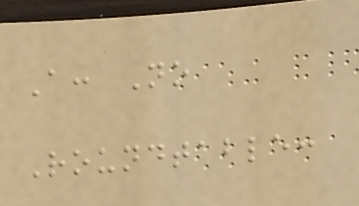A: No
Roundtable:
